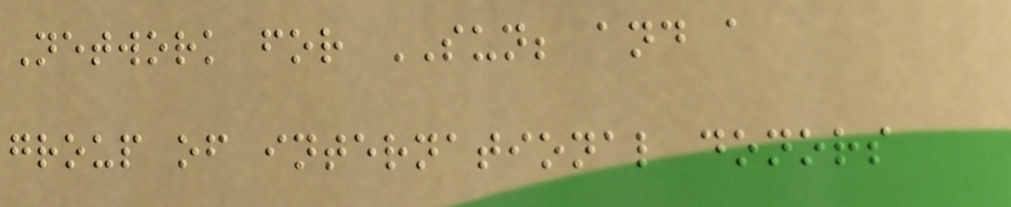Network for SUN; and a
group of international donors
